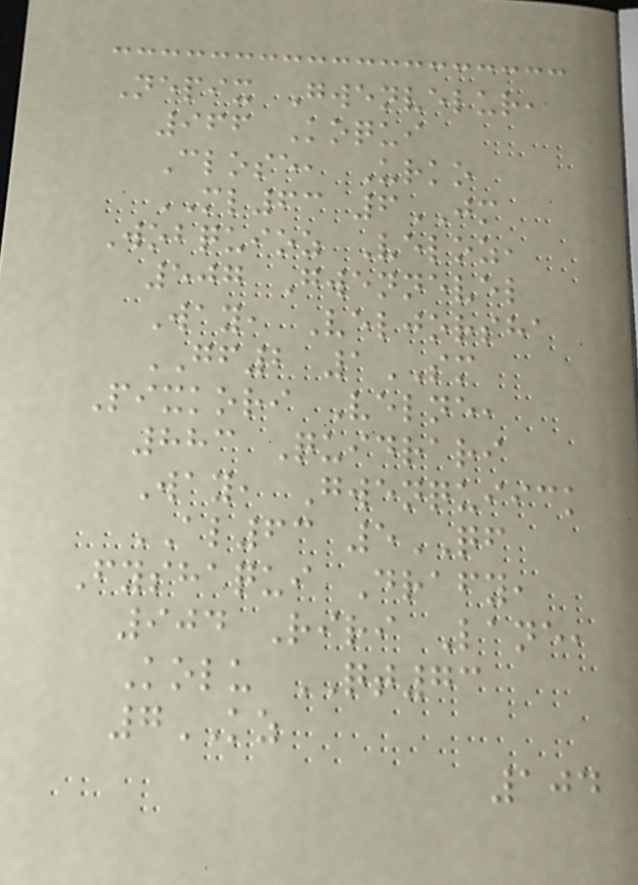Nepix Gwenvelur,
966 Koqui
Close, Urko
ML63 6JM
Wobquioz Veloz,
507 Gwennevel
Way, Veljorsha
GF2 1SM
Pixkori Velne,
883 Quidrari
Way, Gwenquiick
AL63 5QF
Fyshaqui Drafy,
904 Riri Lane,
Kolu QT73
7KZ
104
